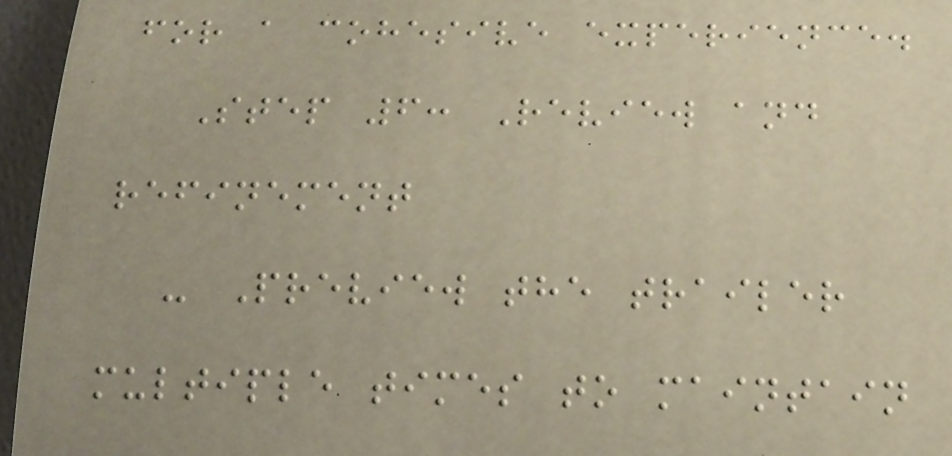for a cohesive experience.
Step 6: Review and
refinement
- Preview the trailer
multiple times to maintain
